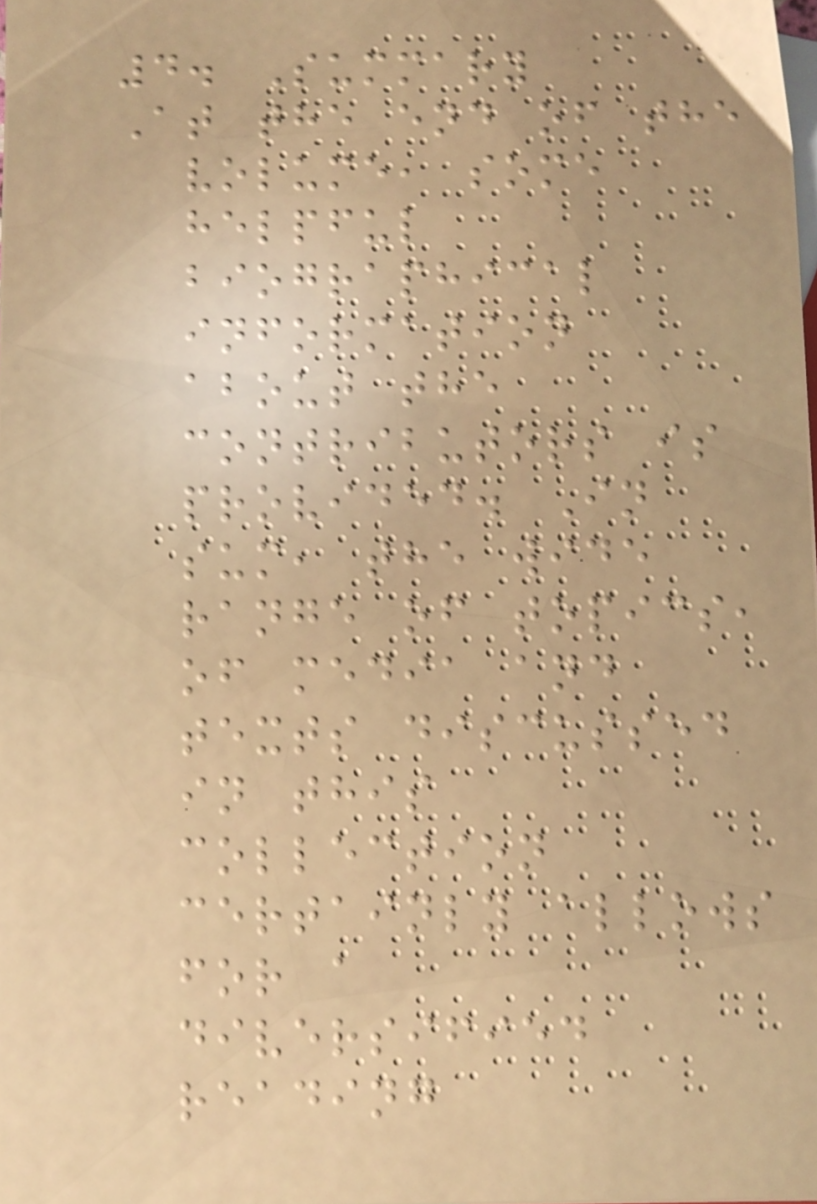4. Summary
At the end of the
volume, some
helpful
biographical
information
about the
contributors is
provided. In
sum, the wide
range of topics,
of media and
texts discussed
in this
collection
certainly allows
for a
diversified
reading
